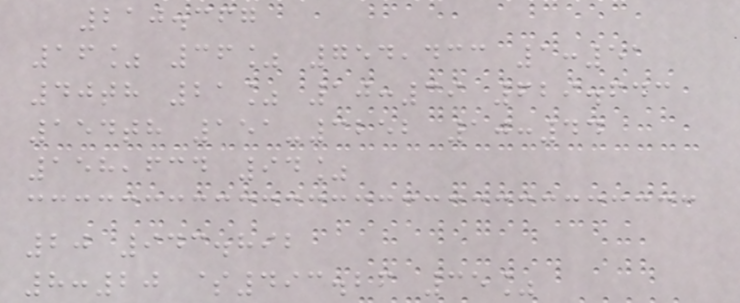210.367
16% 36% 754,433 1:51
40th 21% 10:39 629.643
154th 151-3252 10:44
158,634 94%
20 943.892
8:20 $493.26 35%
